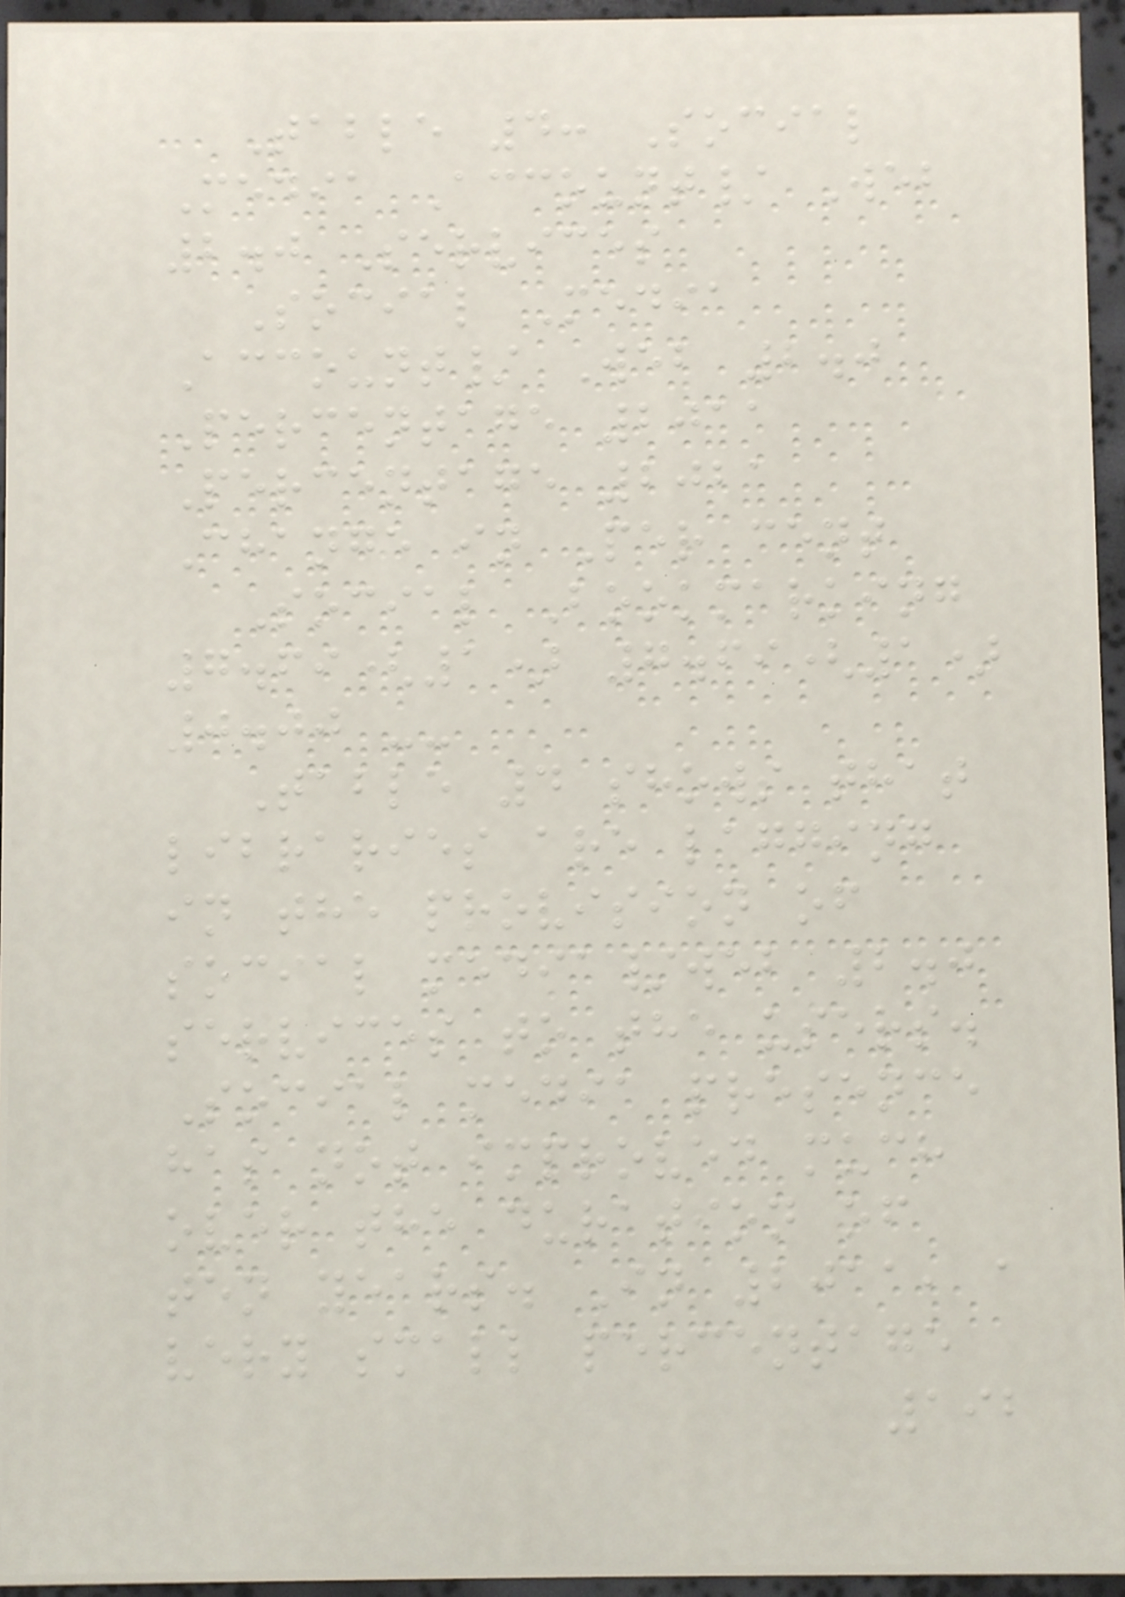Table 4: Social
Media Account/ Web
2.0 Services
Social Media
Account/ Web 2.0
Percentage 2011
Percentage 2021
Change in Per cent
Social Bookmarking
7.69(1) 7.69(1)
0.00 --
Table 4 shows that
libraries are lagging
in the provision of
social media/web 2.0
services to the users.
Social media presence
has not improved much
over the duration of
ten years. In 2011, a
very small percentage
192
